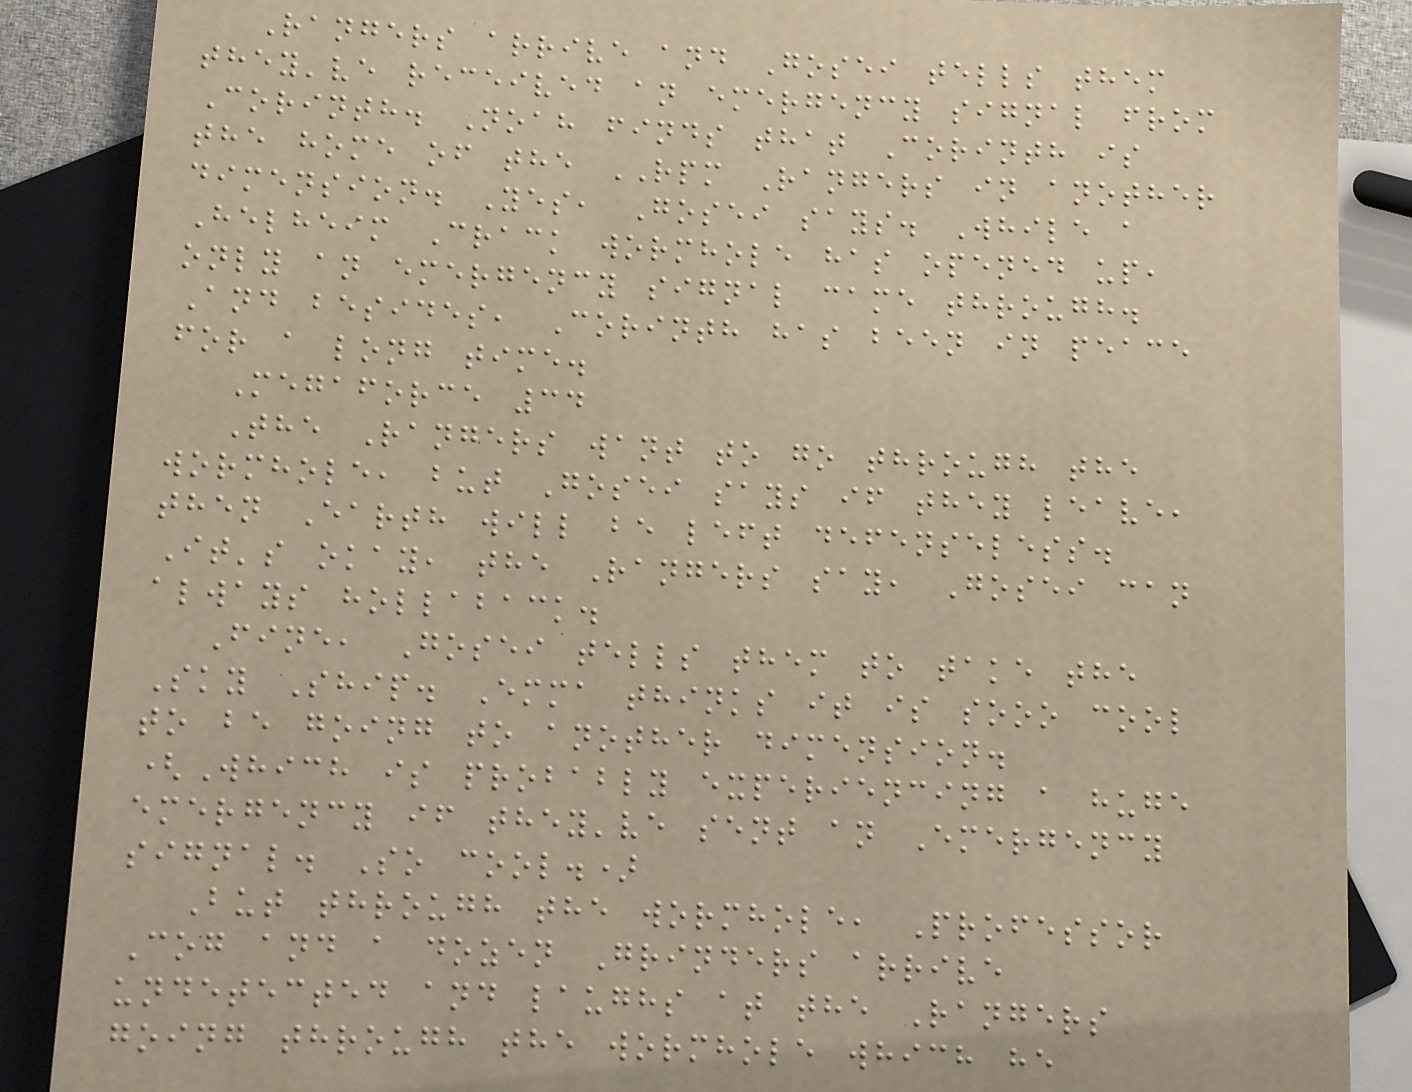Rangers arrive and Gosei tells them
they've received an emergency signal from
Corinth. Noah finds that Corinth is
the home of the RPM Rangers in another
dimension. Yes, Gosei says. While a
Helheim Crack wormhole has opened up,
only an emergency signal came through.
And besides, Corinth has been in peace
for a long time.
Megaforce 34
The Rangers want to go through the
wormhole, but Gosei says if they leave,
then Earth will be left defenseless.
It's okay, the Rangers say, Gosei can
always hollaback.
Fine, Gosei tells them to take the
Sky Ship. Emma thinks it is sooo cool
to be going to another dimension.
(Which is probably experiencing a huge
emergency if they've sent an Emergency
signal. So cool.)
But through the wormhole, Professor
Cog and a dozen Grinders arrive
undetected and laughs at the Rangers
going through the wormhole which he
